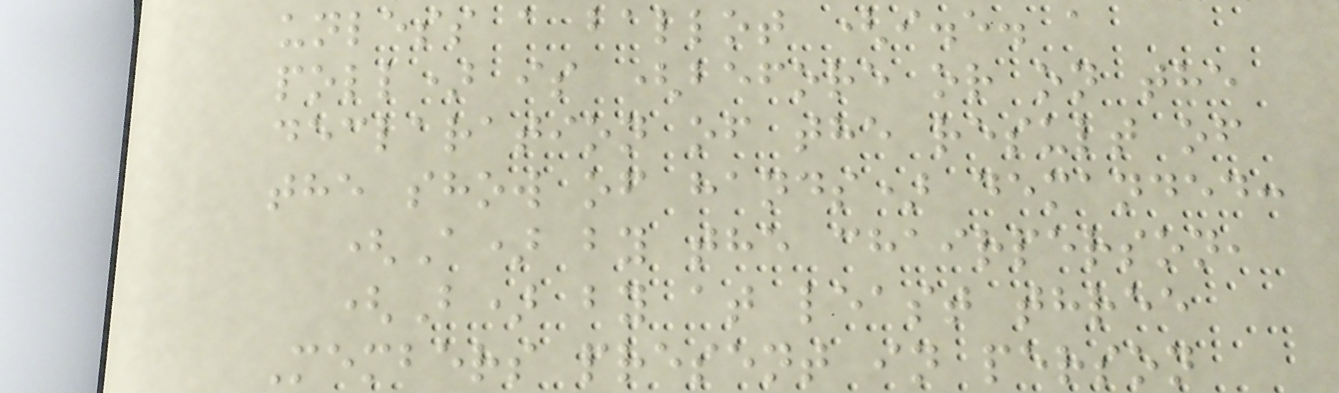unless a ballot (i.e. a
poll) is (before or on the
declaration of the result of
the show of hands) demanded:
(A) by the chairperson,
(B) by at least three
Members present in person
